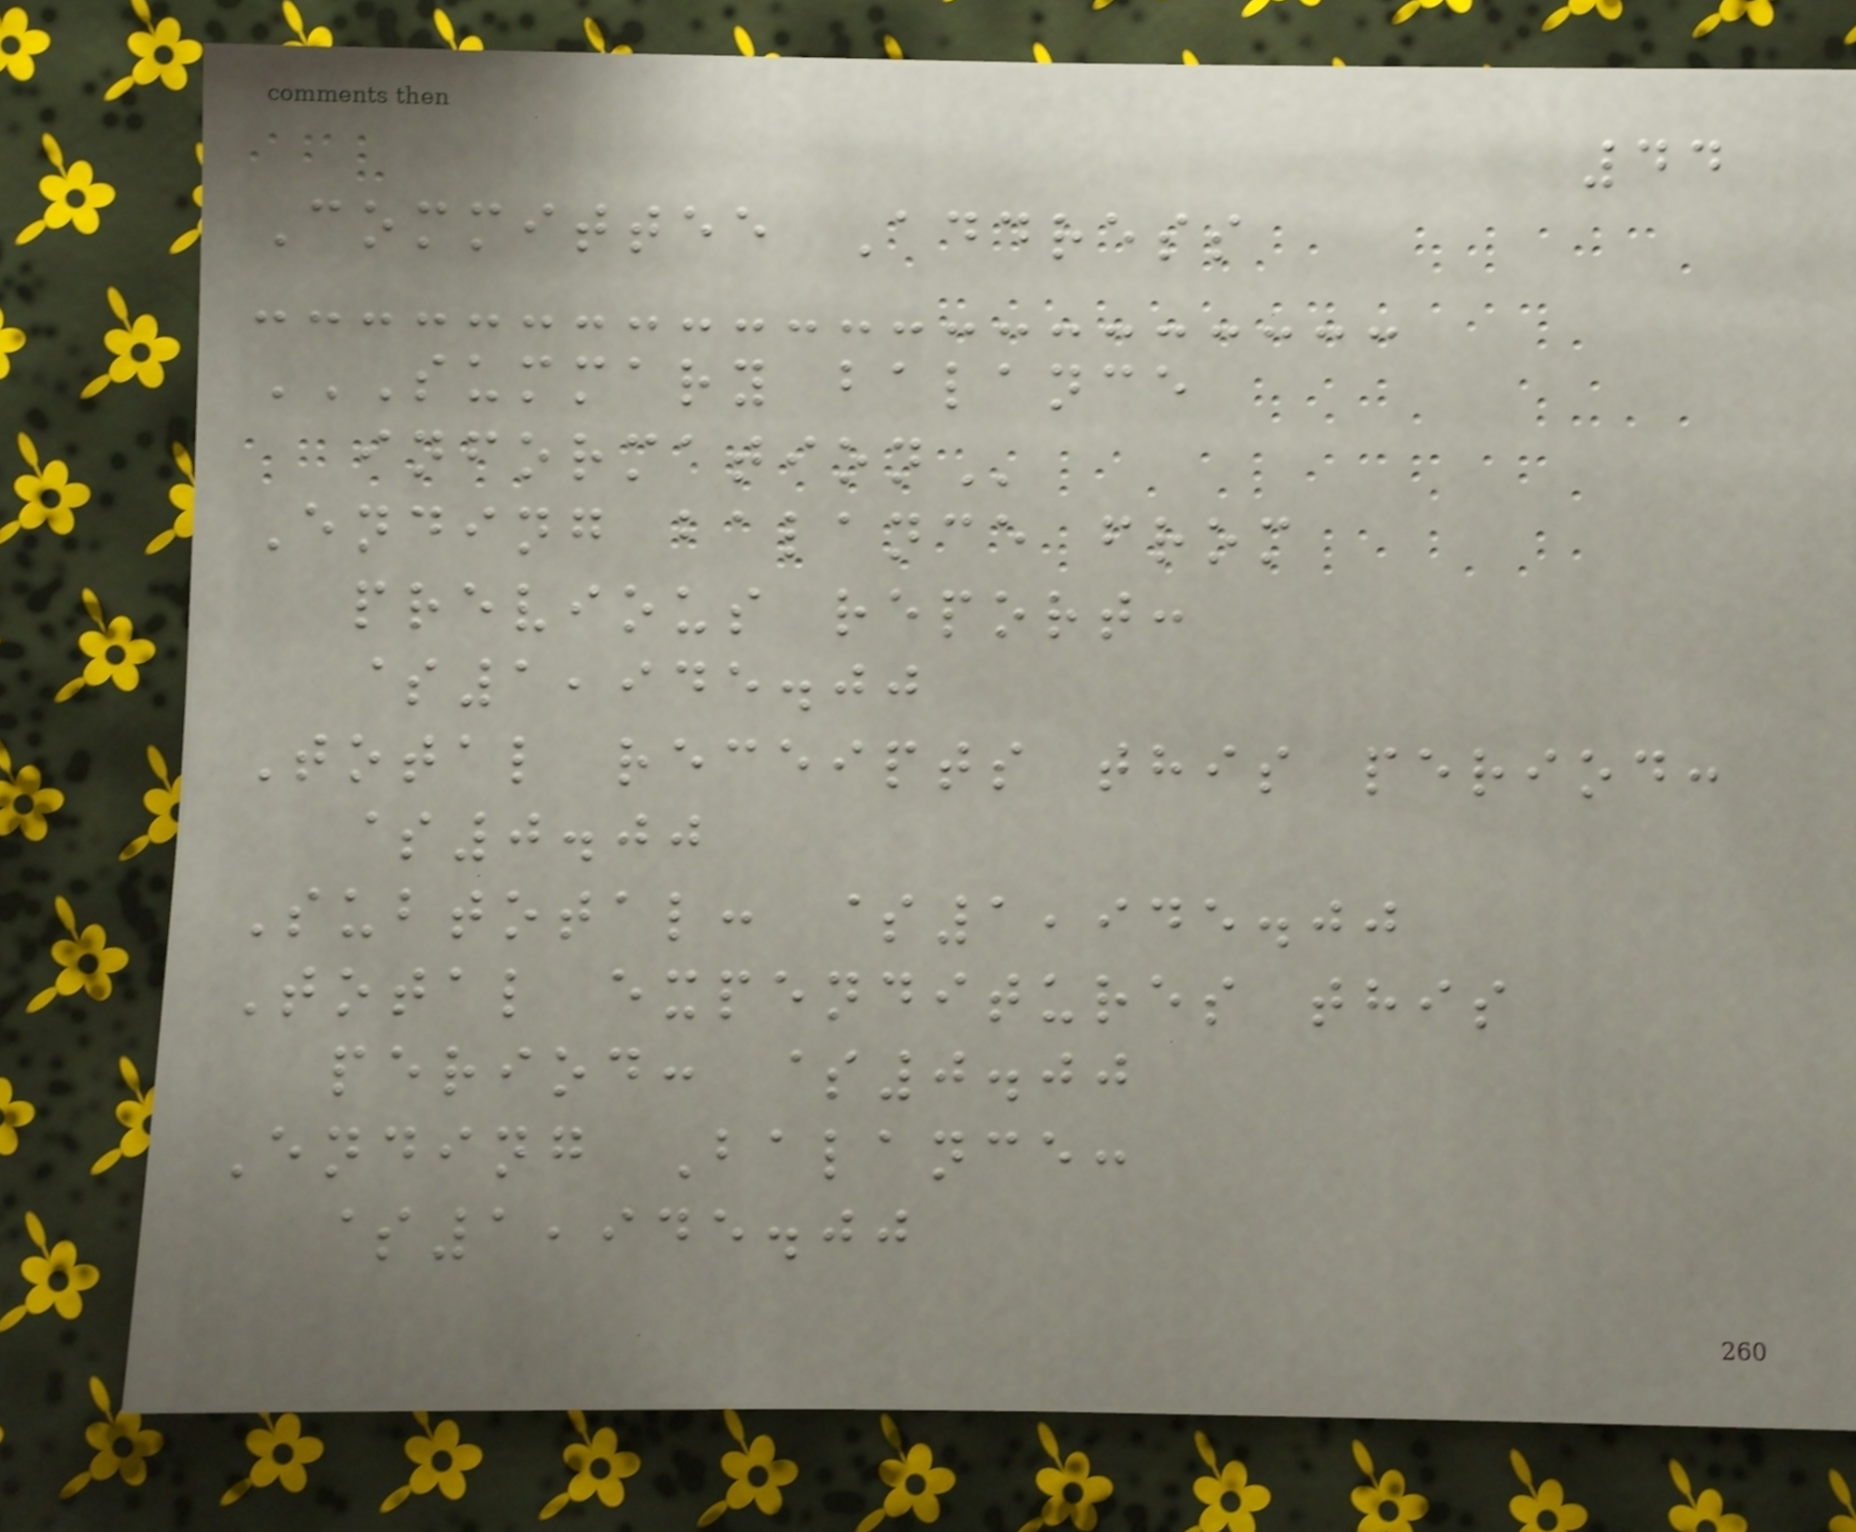44
Committee Address
SUMMARY BALANCE
INFORMATION
Ending balance from
previous report:
$1,945.00
Total receipts this period:
$0.00
Subtotal: $1,945.00
Total expenditures this
period: $0.00
Ending Balance:
$1,945.00
